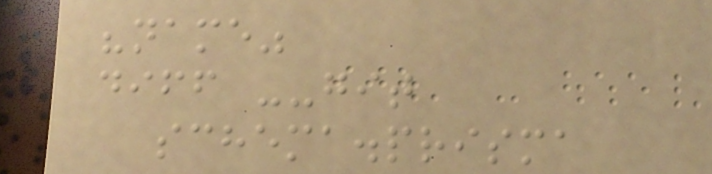"name"
diff --git
schema.prisma
